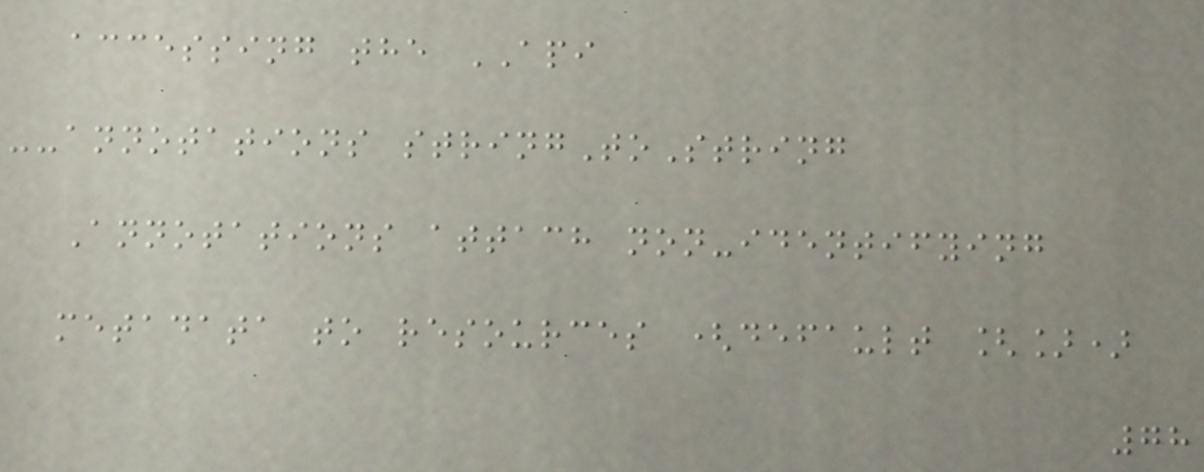accessing the API
--annotations stringToString
Annotations attach non-identifying
metadata to resources (default [])
78
